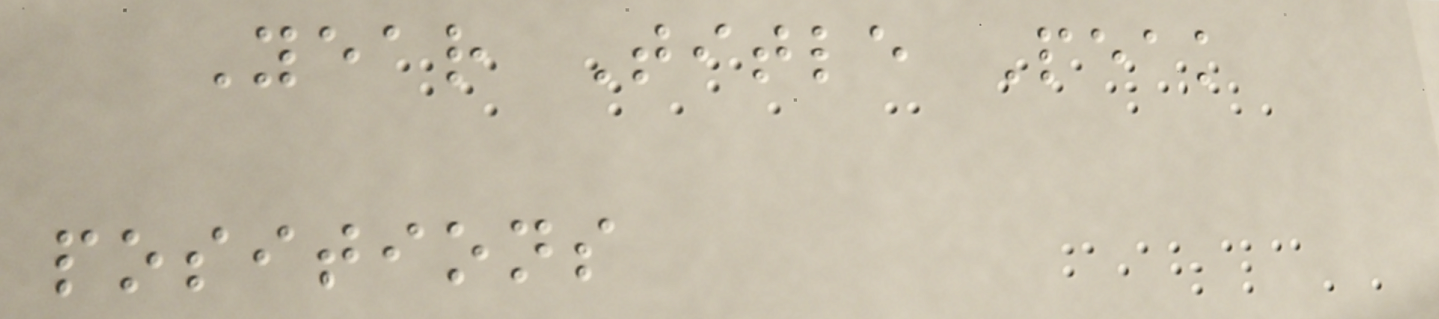Year Title Peak
positions
